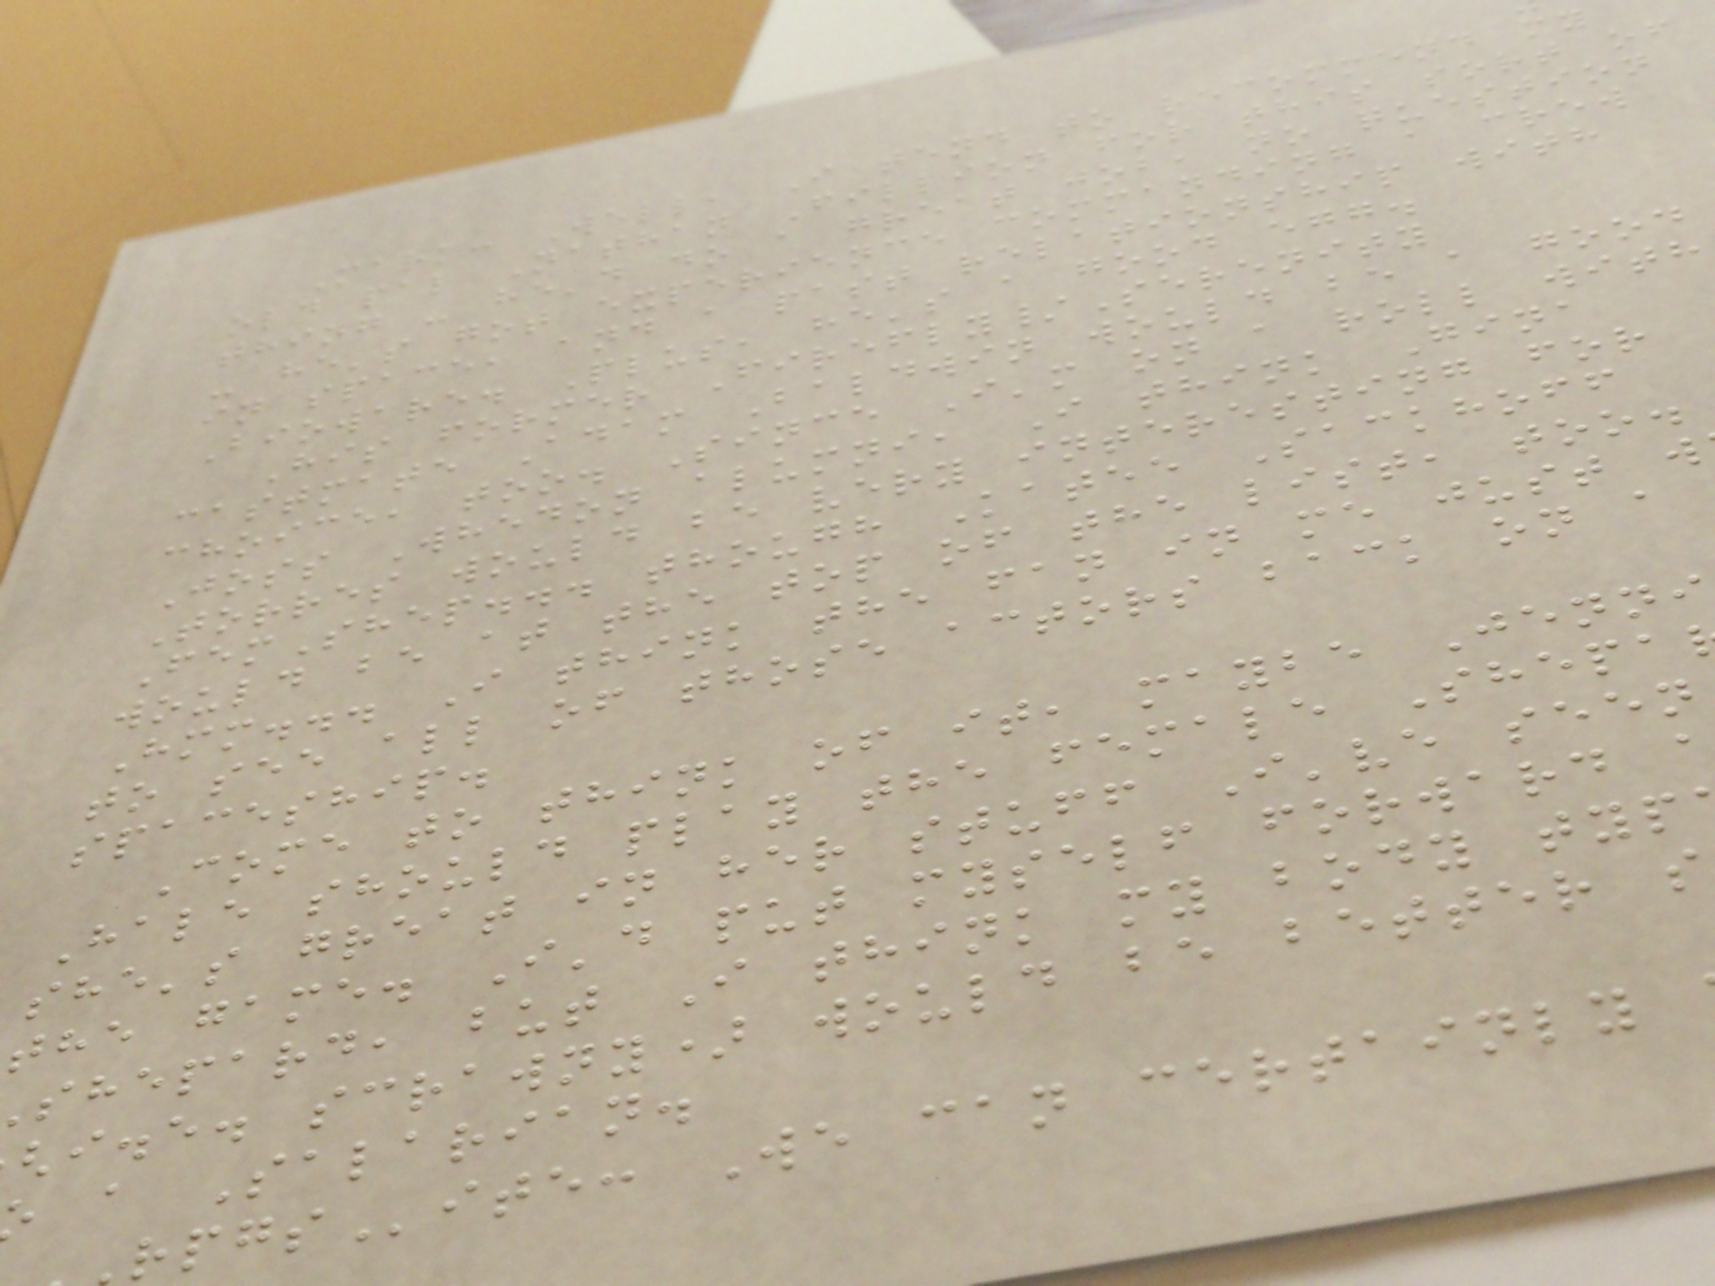Mark: Well, I tend to recommend my
old pal Nathan Fillion for this sort of
thing - he'd do a great job, no question
- he's got experience commanding a crew
in space, and a past relationship with
Bioware. Plus, he's a good egg.
His former Firefly/Serenity
castmate Adam Baldwin would be a good
choice, too. Since I'm on a roll with
Joss Whedon alumni, I think Gina
Torres would be very interesting for
FemShep... though Katee Sackhoff
would be at the top of the list, too.
Hmm... I think the fan in me just w
to see all of those actors back on a
spaceship.
Come to think of it, maybe Jenni
Hale should play the female Shepa
she's great in her stuff I've seen
the game. I'd put myself forward
shepard, but I think my body typ
i.e. scrawny) would be better s
a Salarian.
ite: We can certainly
